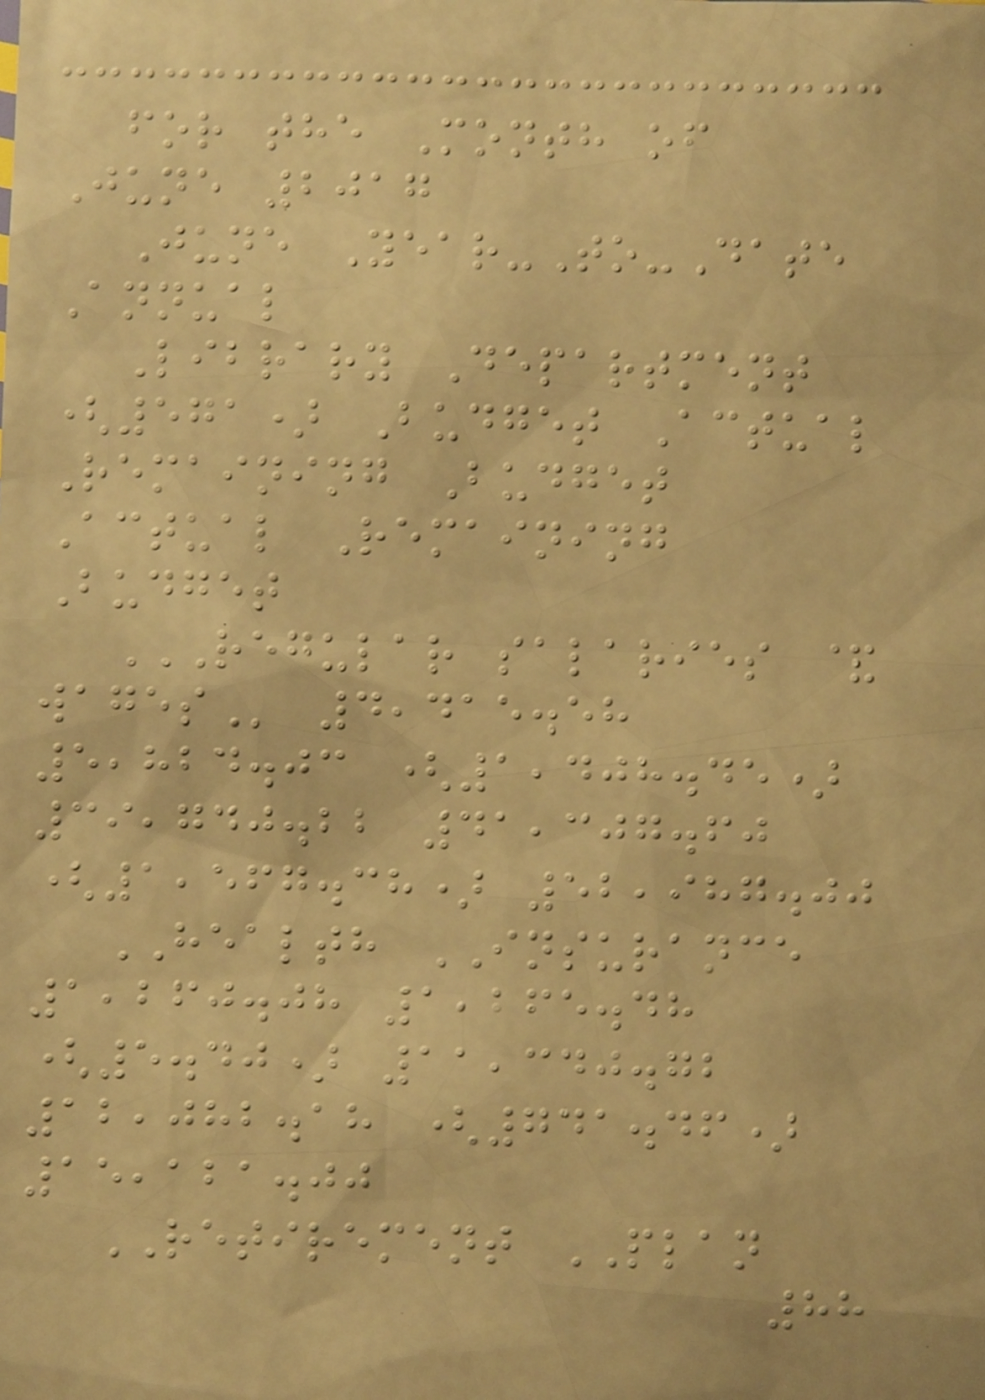for the Month of
June 2017
June Year-To-Date
Annual
Library Department
(571) Budget Actual
Remaining Budget
Actual Remaining
Budget
REGULAR SALARIES &
WAGES 4,415.58
5,824.03 (1,408.45)
39,740.22 41,307.60
(1,567.38) 52,987.00
HEALTH INSURANCE
1,260.08 1,265.48
(5.40) 11,340.72
12,082.18 (741.46)
15,121.00
RETIREMENT PLAN
88
